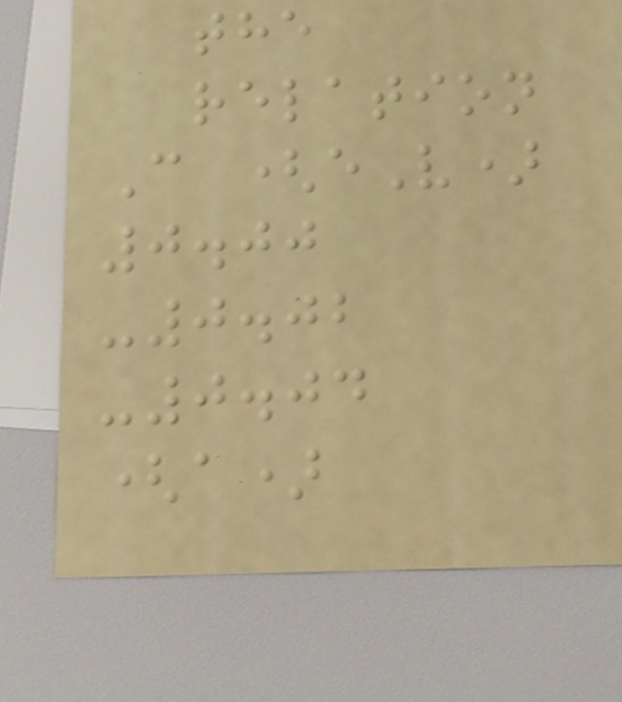the
relation
C (eV)
0.00
-0.02
-0.04
(a)
